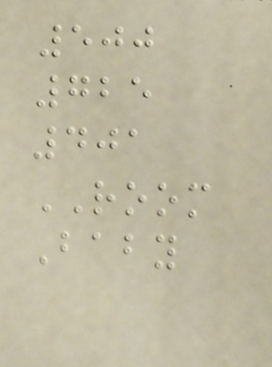500
725
401
ROOM
Baby
